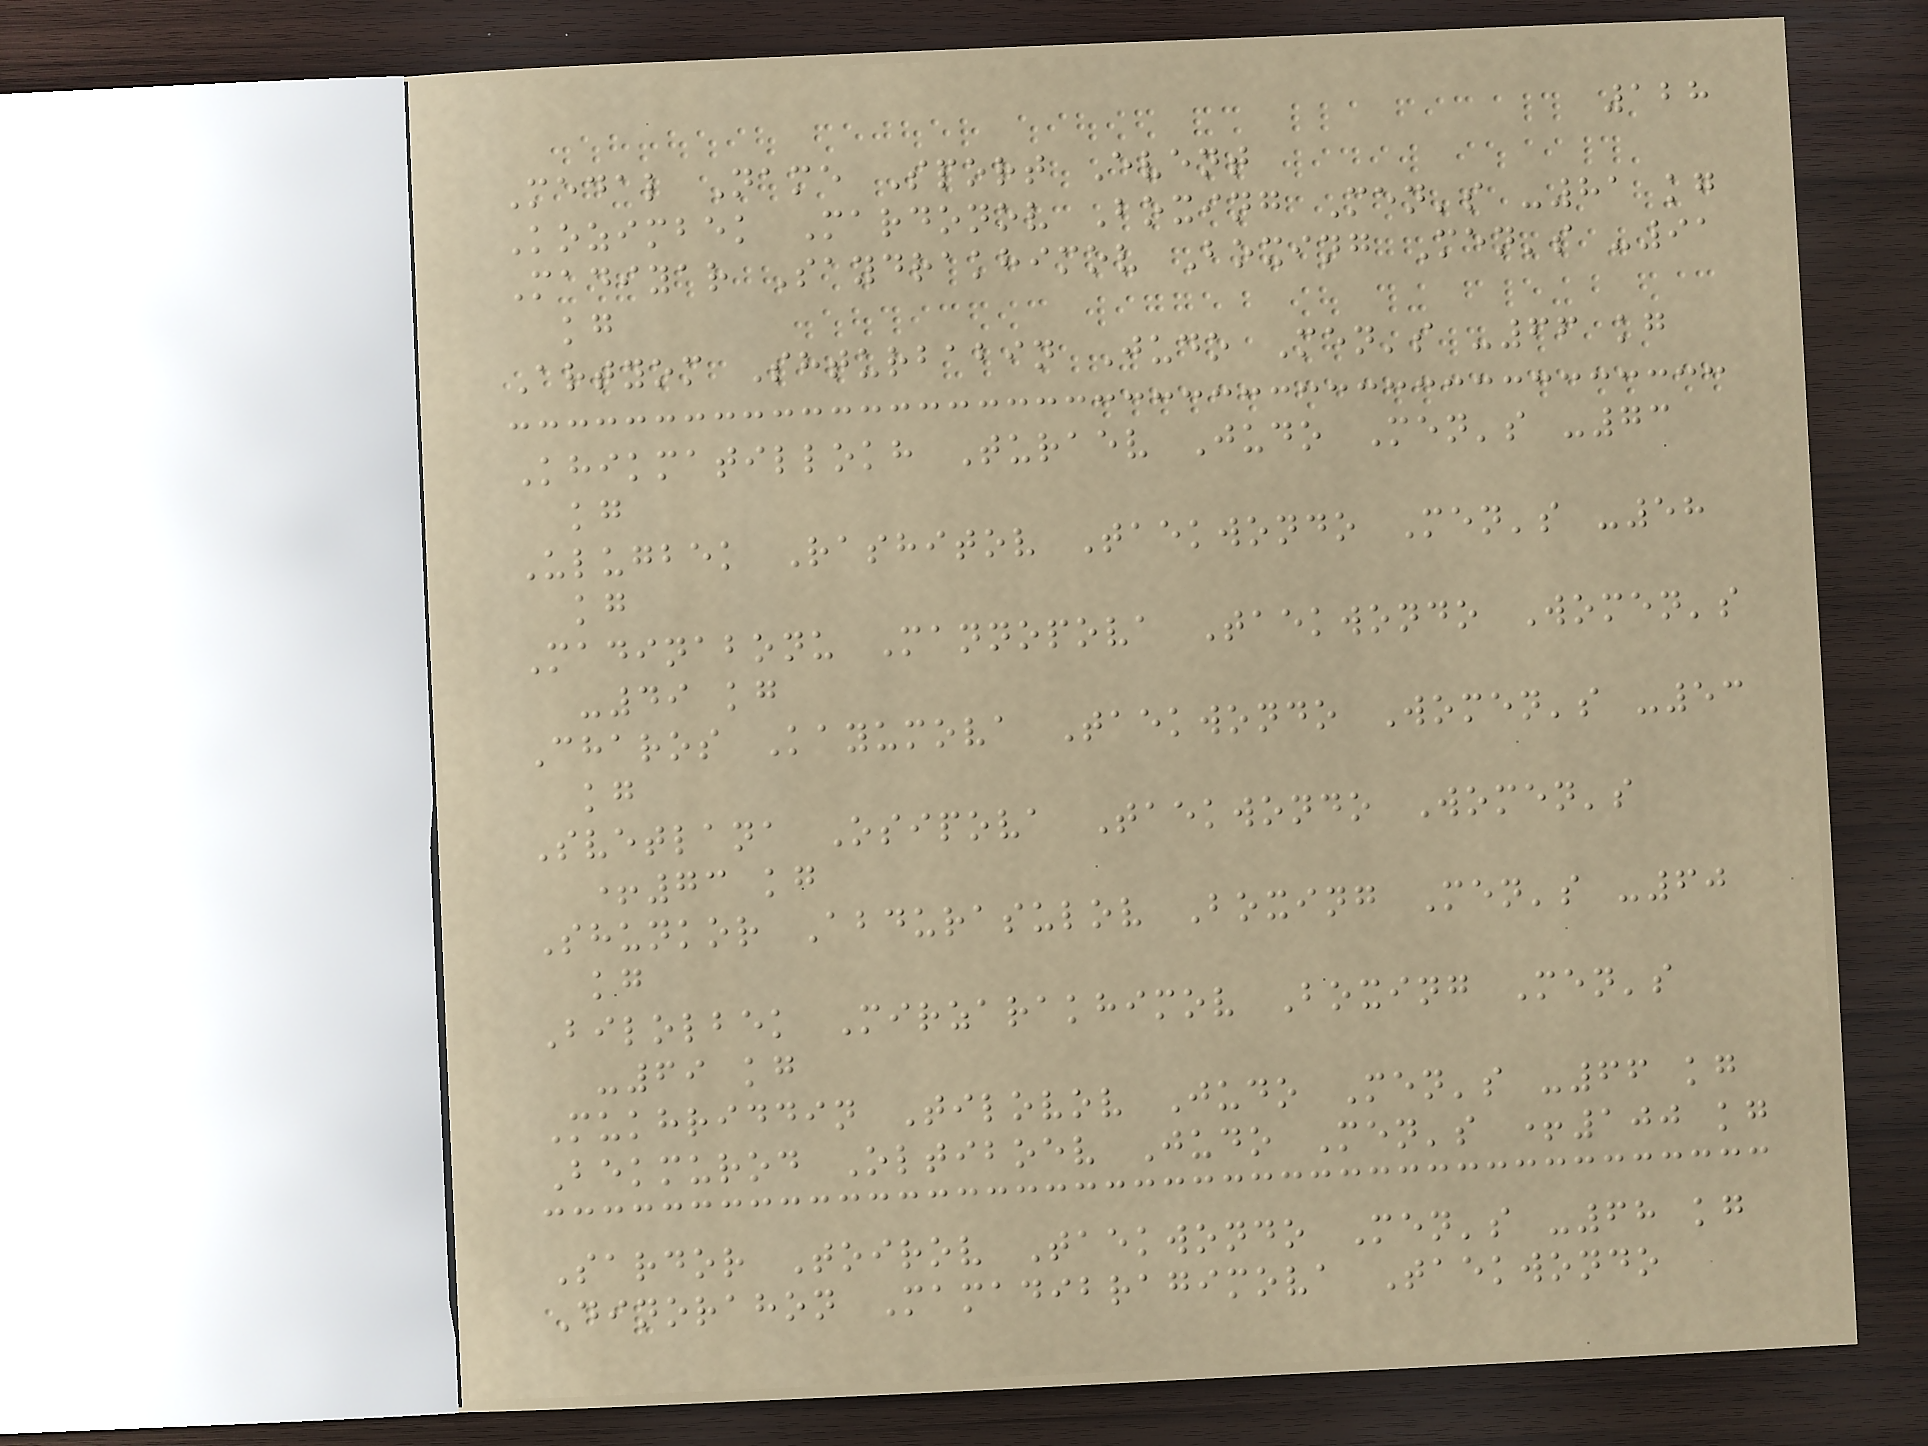128
Medal Name Sport Event
Kozimbek Mardonov Boxing Men's -81 kg
Madiyar Saydrakhimov Boxing Men's -91
kg
Artyom Shturbabin Judo Men's -66 kg
Khikmatillokh Turaev Judo Men's -73
kg
Ulugbek Rashitov Taekwondo Men's -58
kg
Madinabonu Mannopova Taekwondo Women's
-49 kg
Charos Kayumova Taekwondo Women's -53
kg
Svetlana Osipova Taekwondo Women's
+73 kg
Shunkor Abdurasulov Boxing Men's -60
kg
Bilolbek Mirzarakhimov Boxing Men's
-69 kg
Mukhriddin Tilovov Judo Men's -66 kg
Bekmurod Oltiboev Judo Men's +100 kg
Sardor Toirov Taekwondo Men's -68 kg
Dinorahon Mamadibragimova Taekwondo
